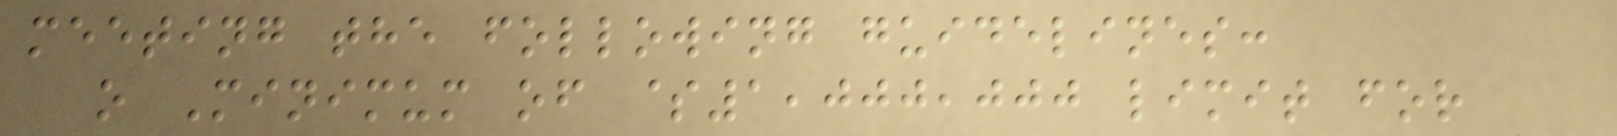meeting the following guidelines:
o Minimum of $1,000,000 limit for
